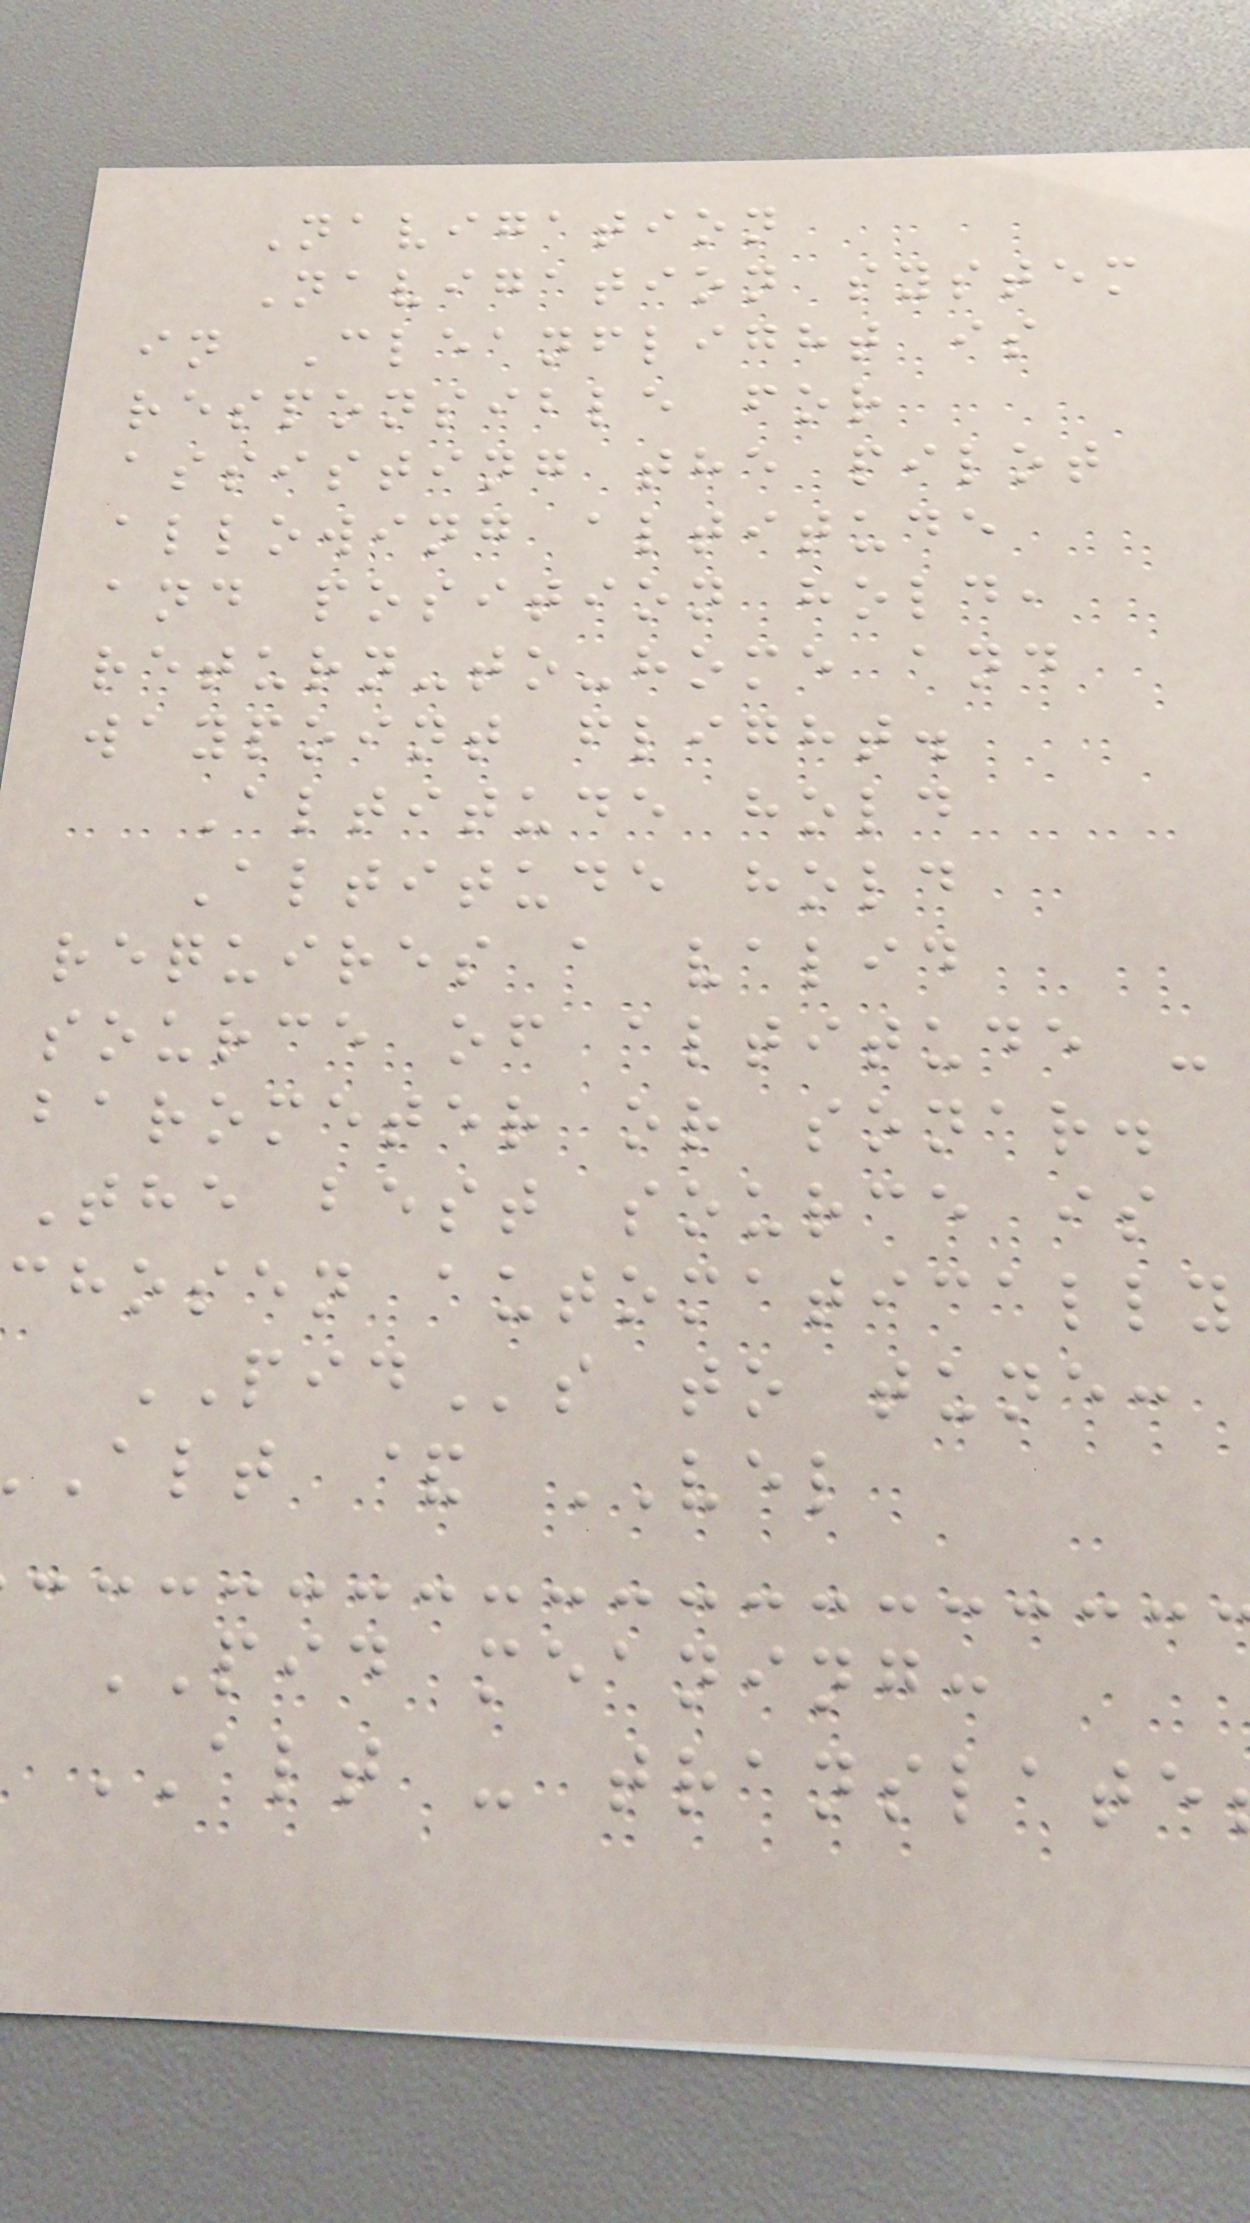Navigation
Navigation system
in Cleanflight is
responsible for
assisting the pilot
allowing altitude
and position hold,
return-to-home and
waypoint flight.
Altitude hold
Altitude hold
requires a valid
source of altitude -
barometer or sonar.
The best source is
chosen automatically
PIDs to tune:
alt & VEL
PID meaning:
ALT - translate
